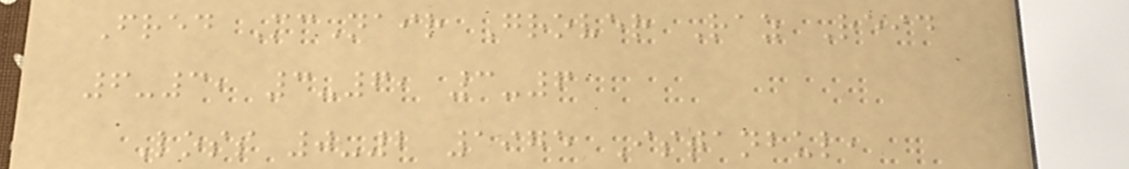Fred McNair Grover Raz Reid
6-3, 3-6, 3-6
Loss 0-2 1975 Istanbul,
